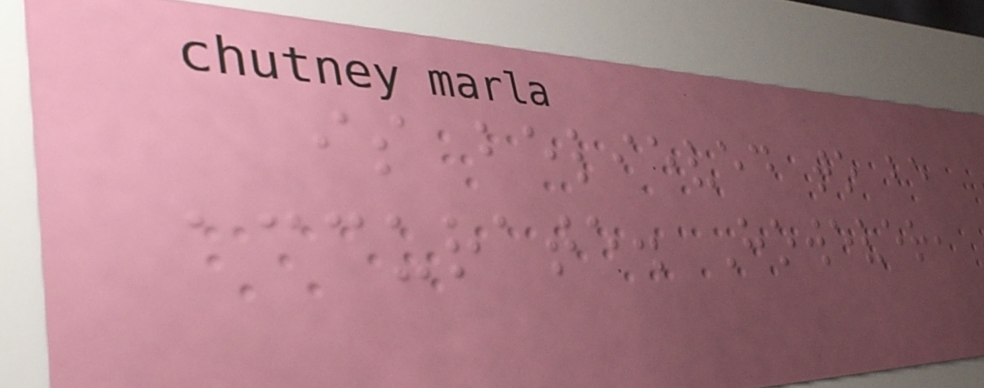is believed to be
accurate. However,
